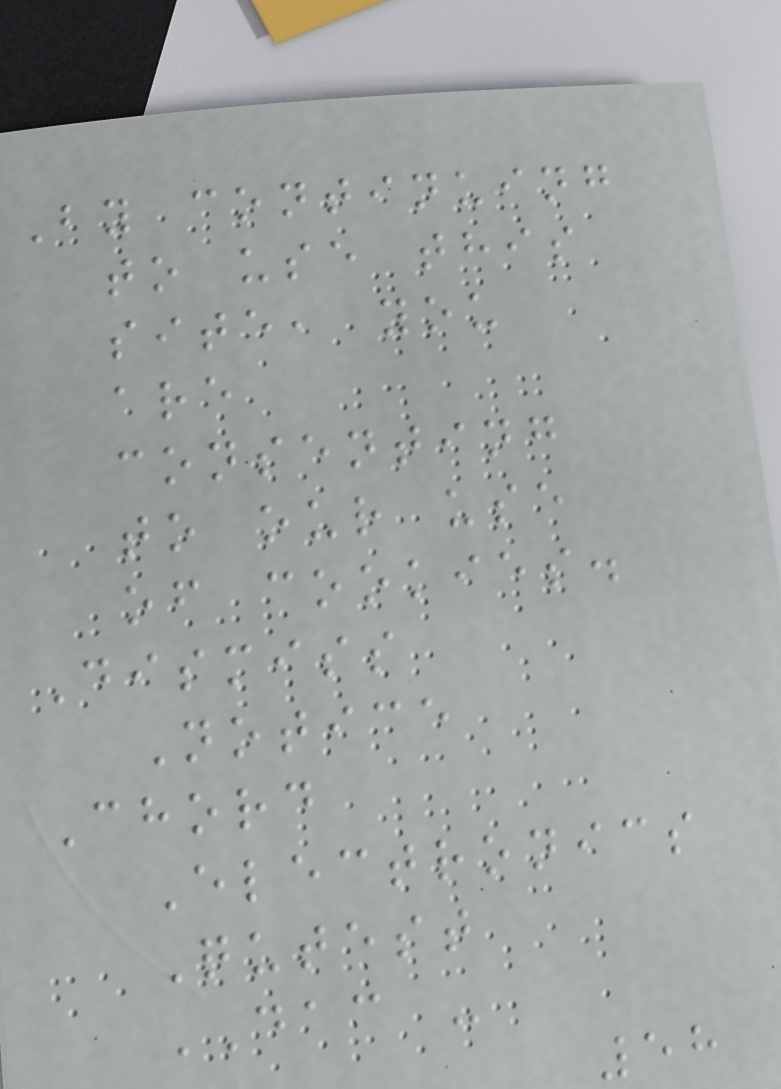By continuing
to use this
site, you
are
consenting
to our use
of cookies.
Dismiss
Notice
Chord
Electronics
Qutest
DAC -
58
